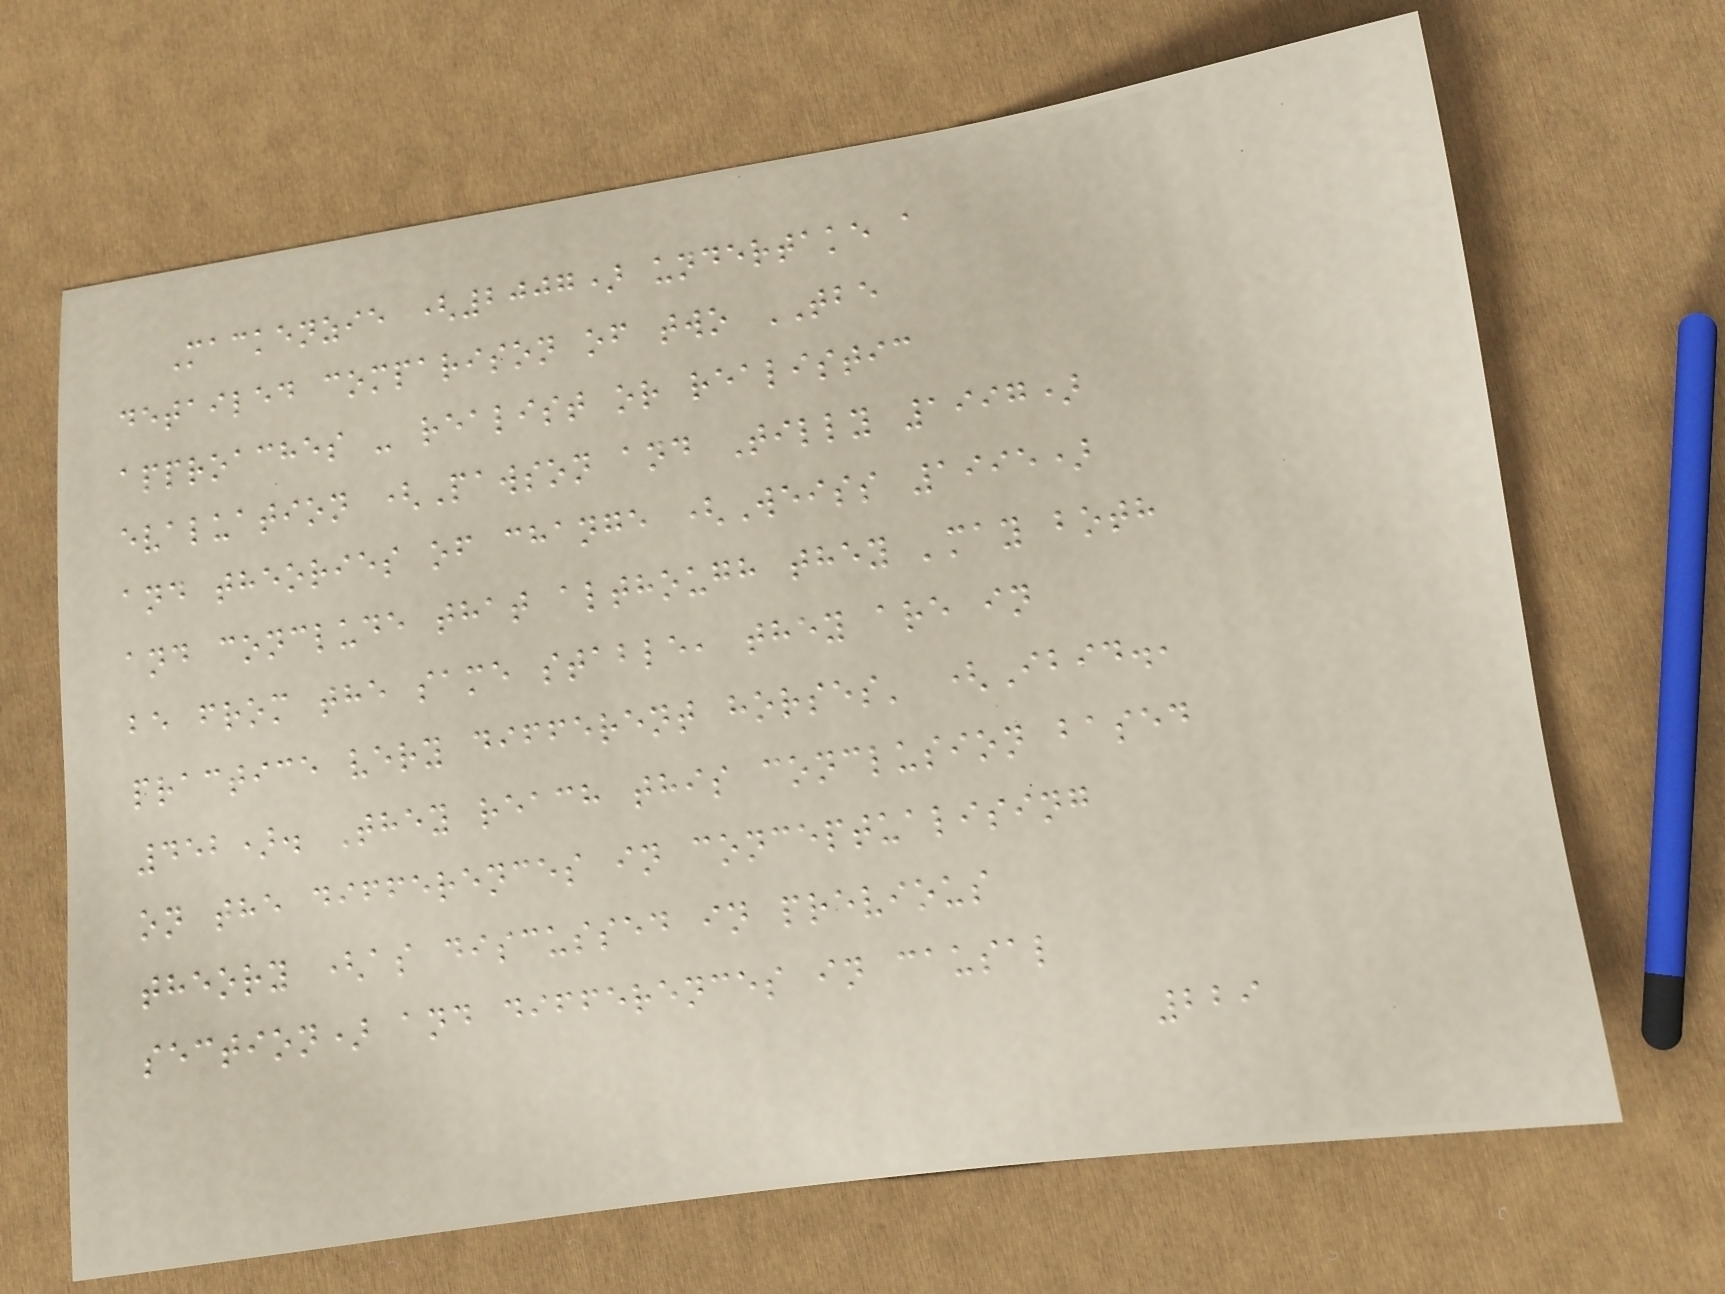Mackenzie (2007) undertake a
detailed comparison of two TBE
approaches - realist or realistic
evaluation (Pawson and Tilly 1997)
and theories of change (Weiss 1995)
and conclude that although they 'may both
be from the same stable, they are in
practice very different horses' (Ibid.,
452). They reach this conclusion based
on the differences in conceptualising
theory (as discussed in previous
section) and differences in causal
229
